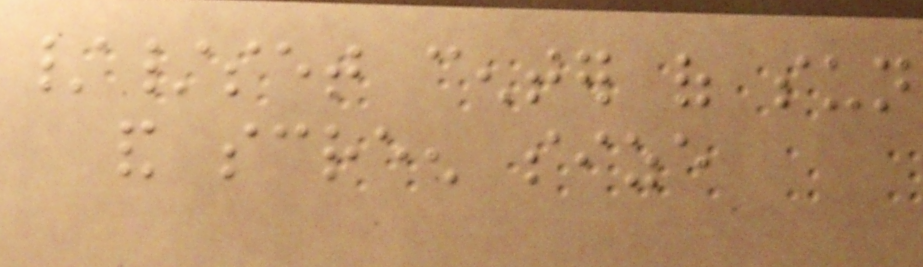//set center of sun
and screen size
